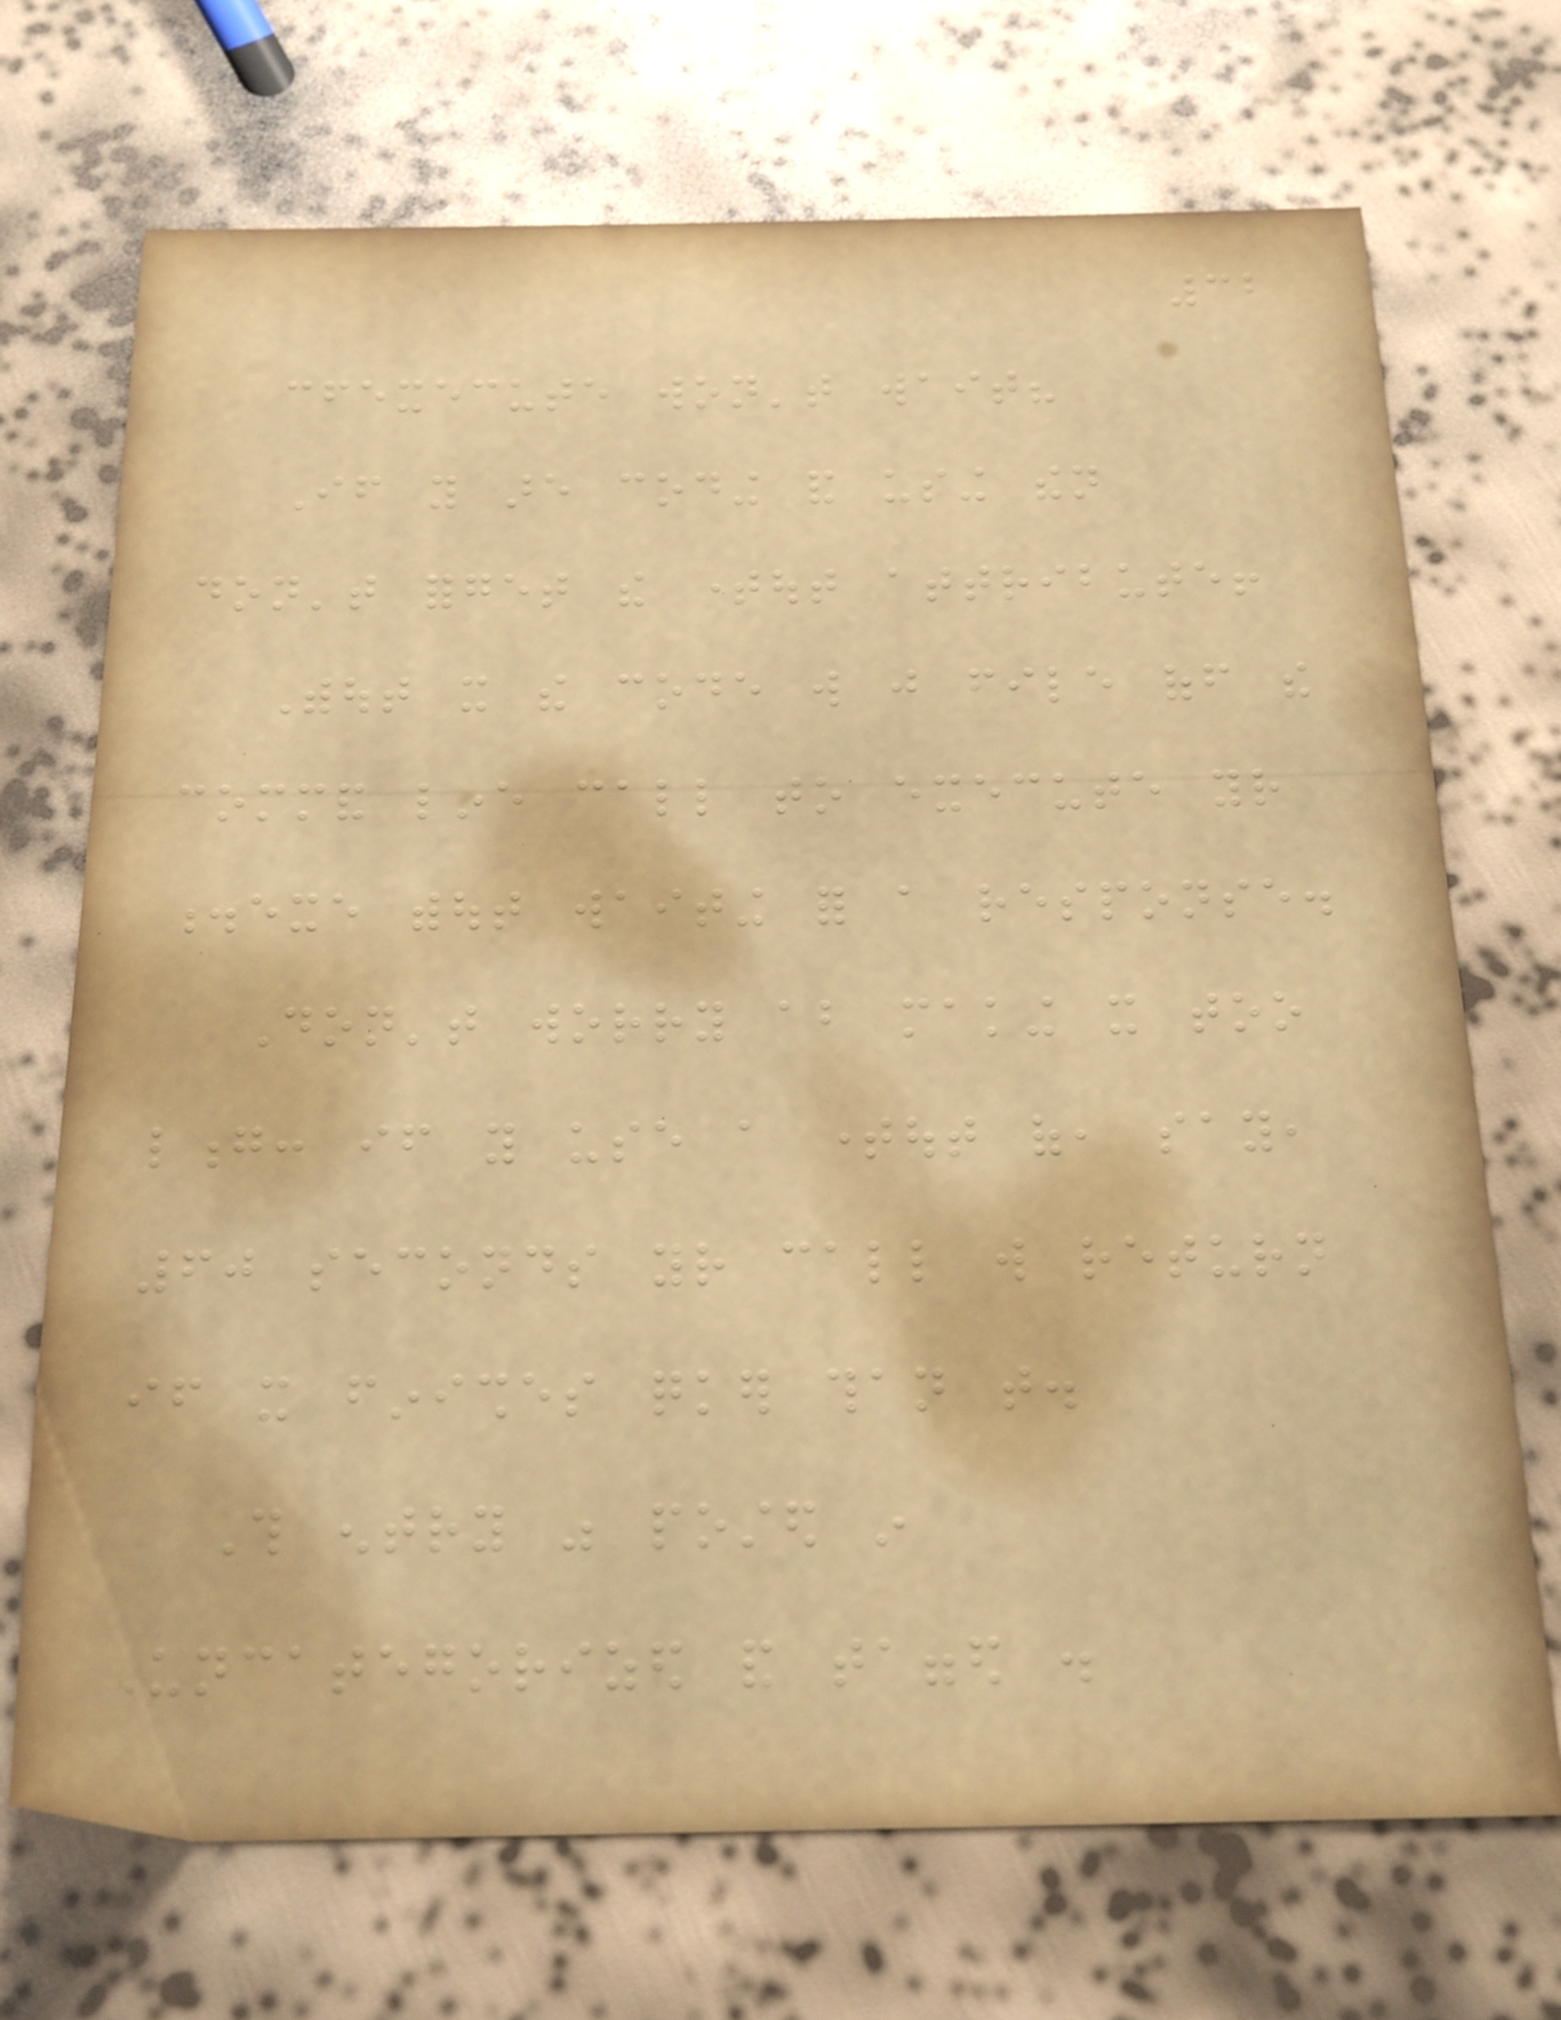32
cfexecute won't wait?
If you are coding and using then
don't forget the timeout attribute!
Without it the code will just file off the
command line call to execute your
.exe without waiting for a response.
Don't worry about making it too
long: if you use a timeout of, say,
60 seconds your call will return
if it finishes quicker than that.
This entry was posted in
Uncategorized and tagged .
